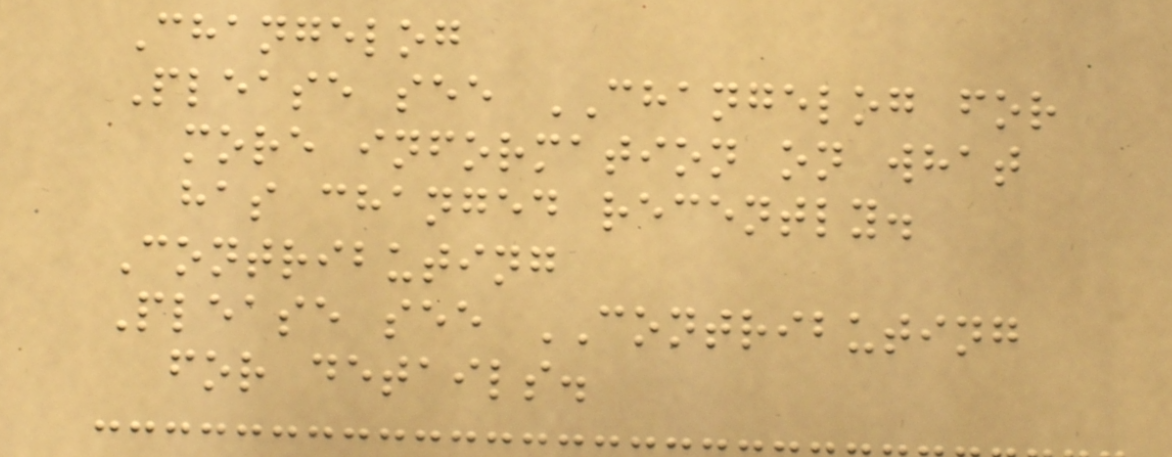Changelog
Please see CHANGELOG for
more information on what
has changed recently.
Contributing
Please see CONTRIBUTING
for details.
